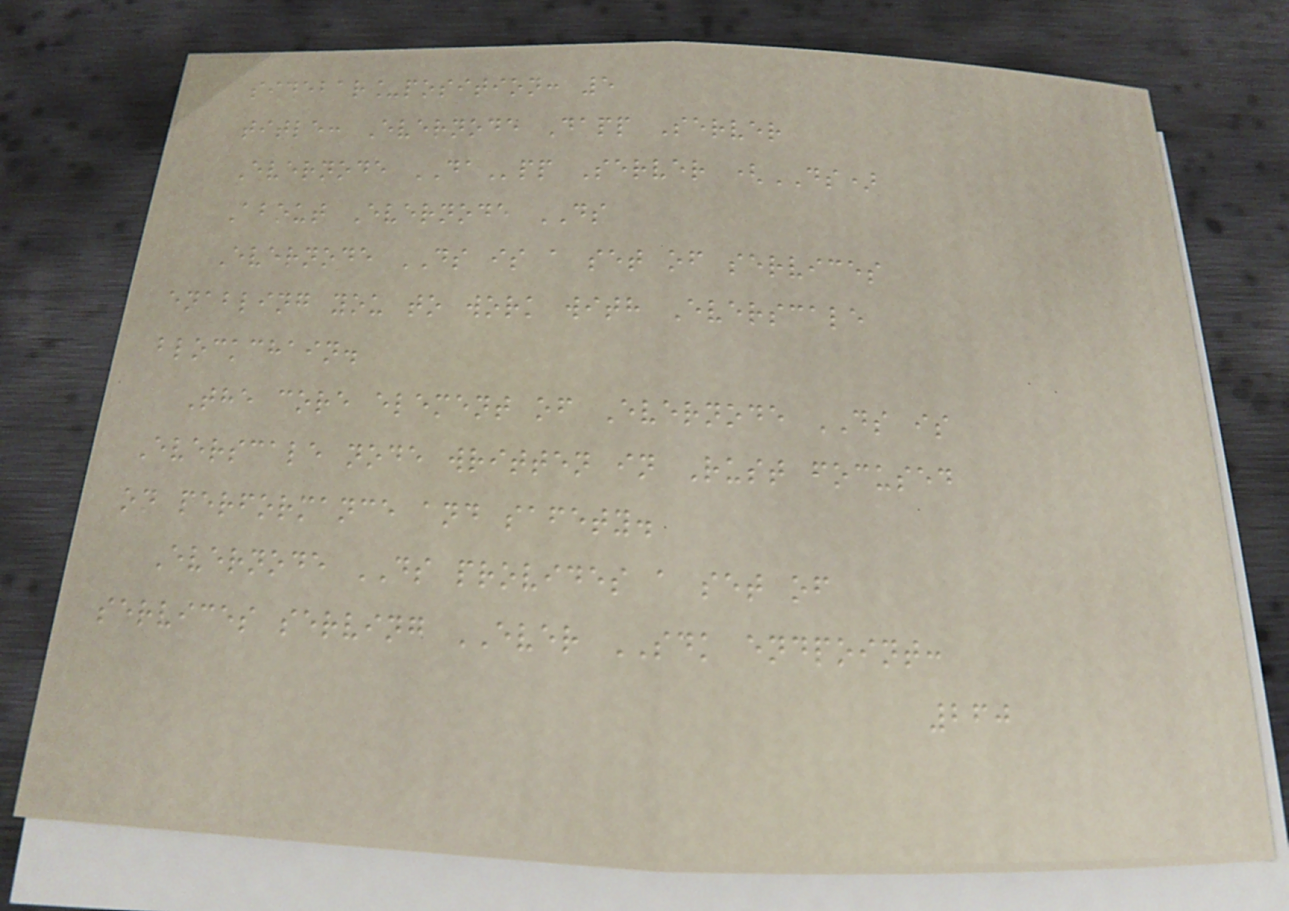sidebar_position: 5
title: Evernode Dapp Server
Evernode DApp Server (DS)
About Evernode DS
Evernode DS is a set of services
enabling you to work with Everscale
blockchain.
The core element of Evernode DS is
Everscale node written in Rust focused
on performance and safety.
Evernode DS provides a set of
services serving EVER SDK endpoint:
260
